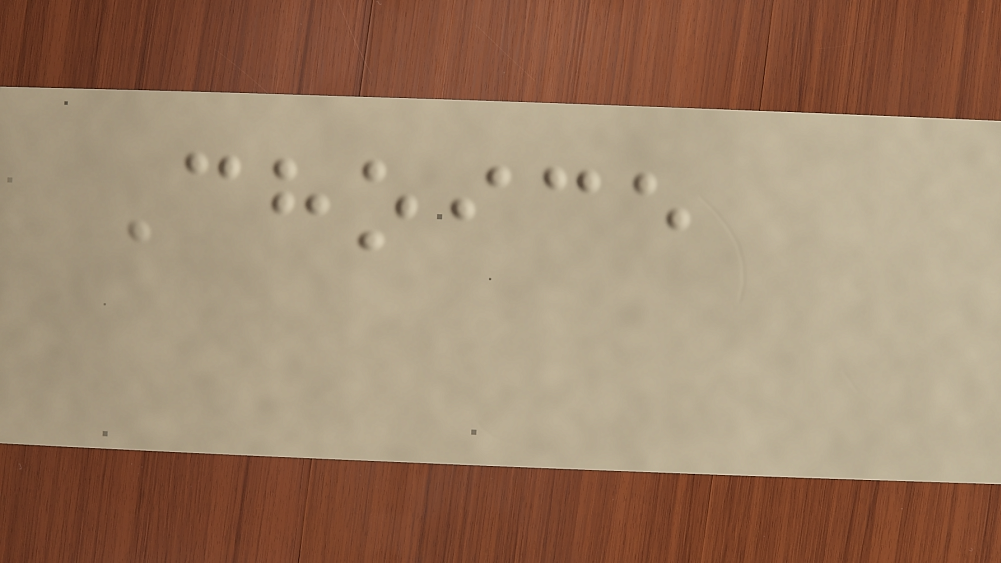Choice
